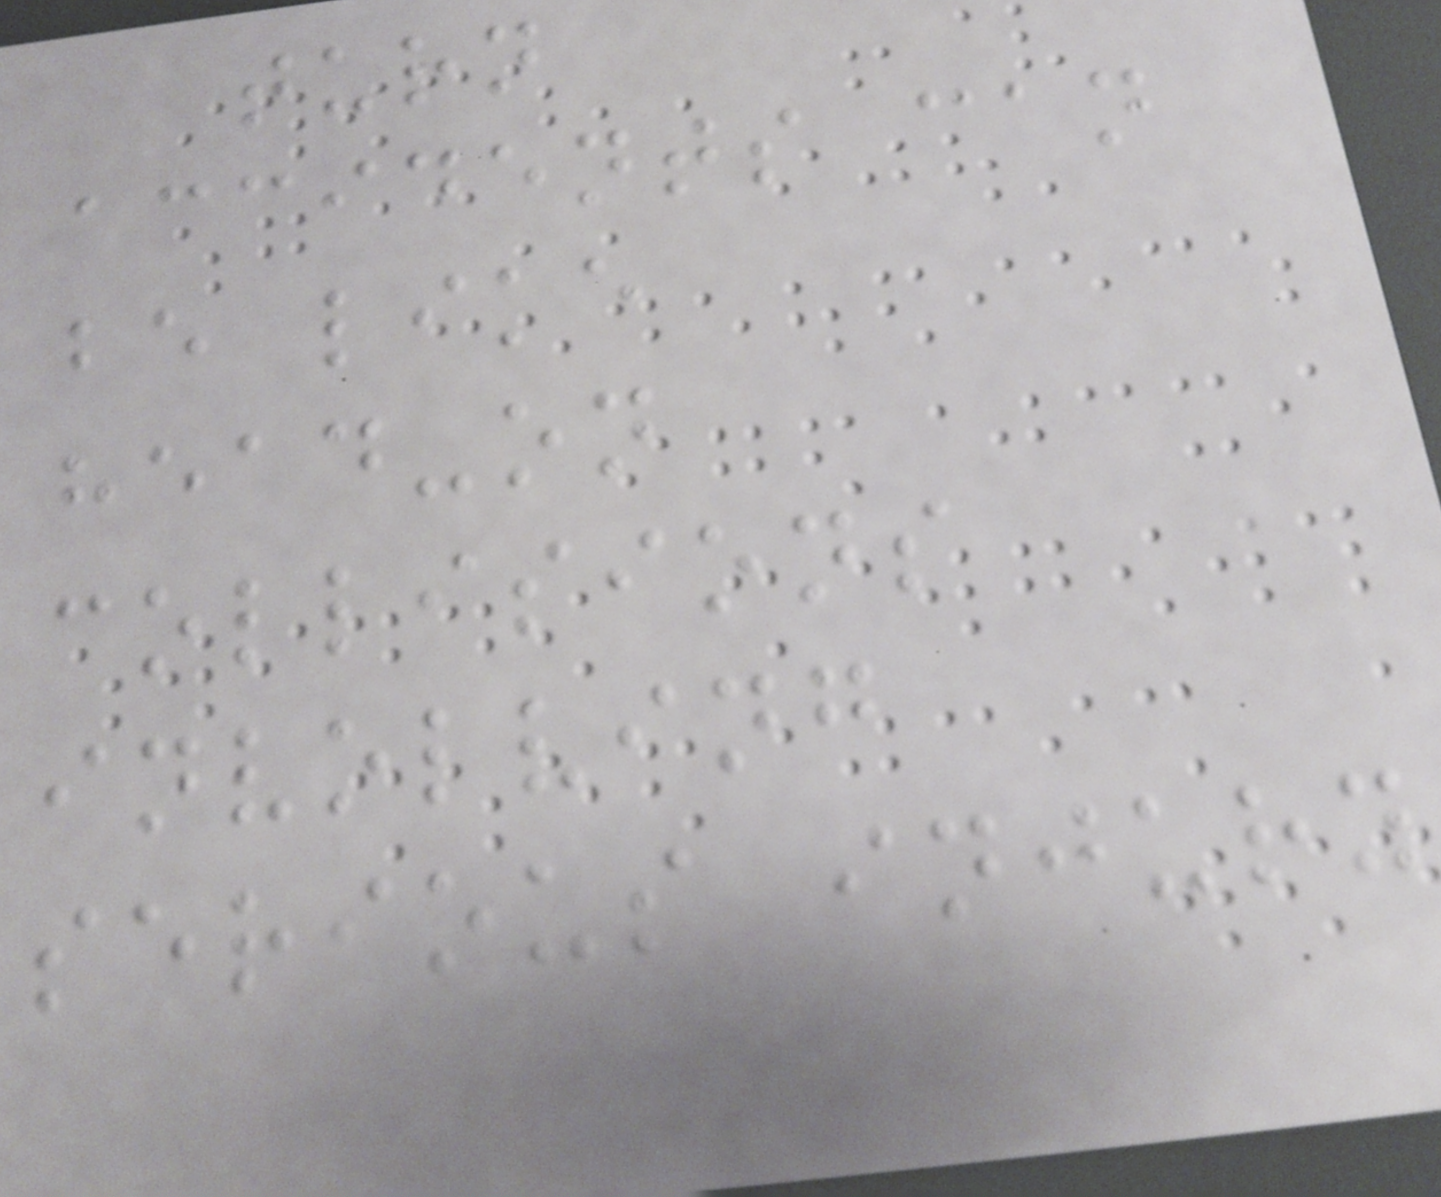turn
accidents can
be like
head-on
collisions
involving
serious injury
